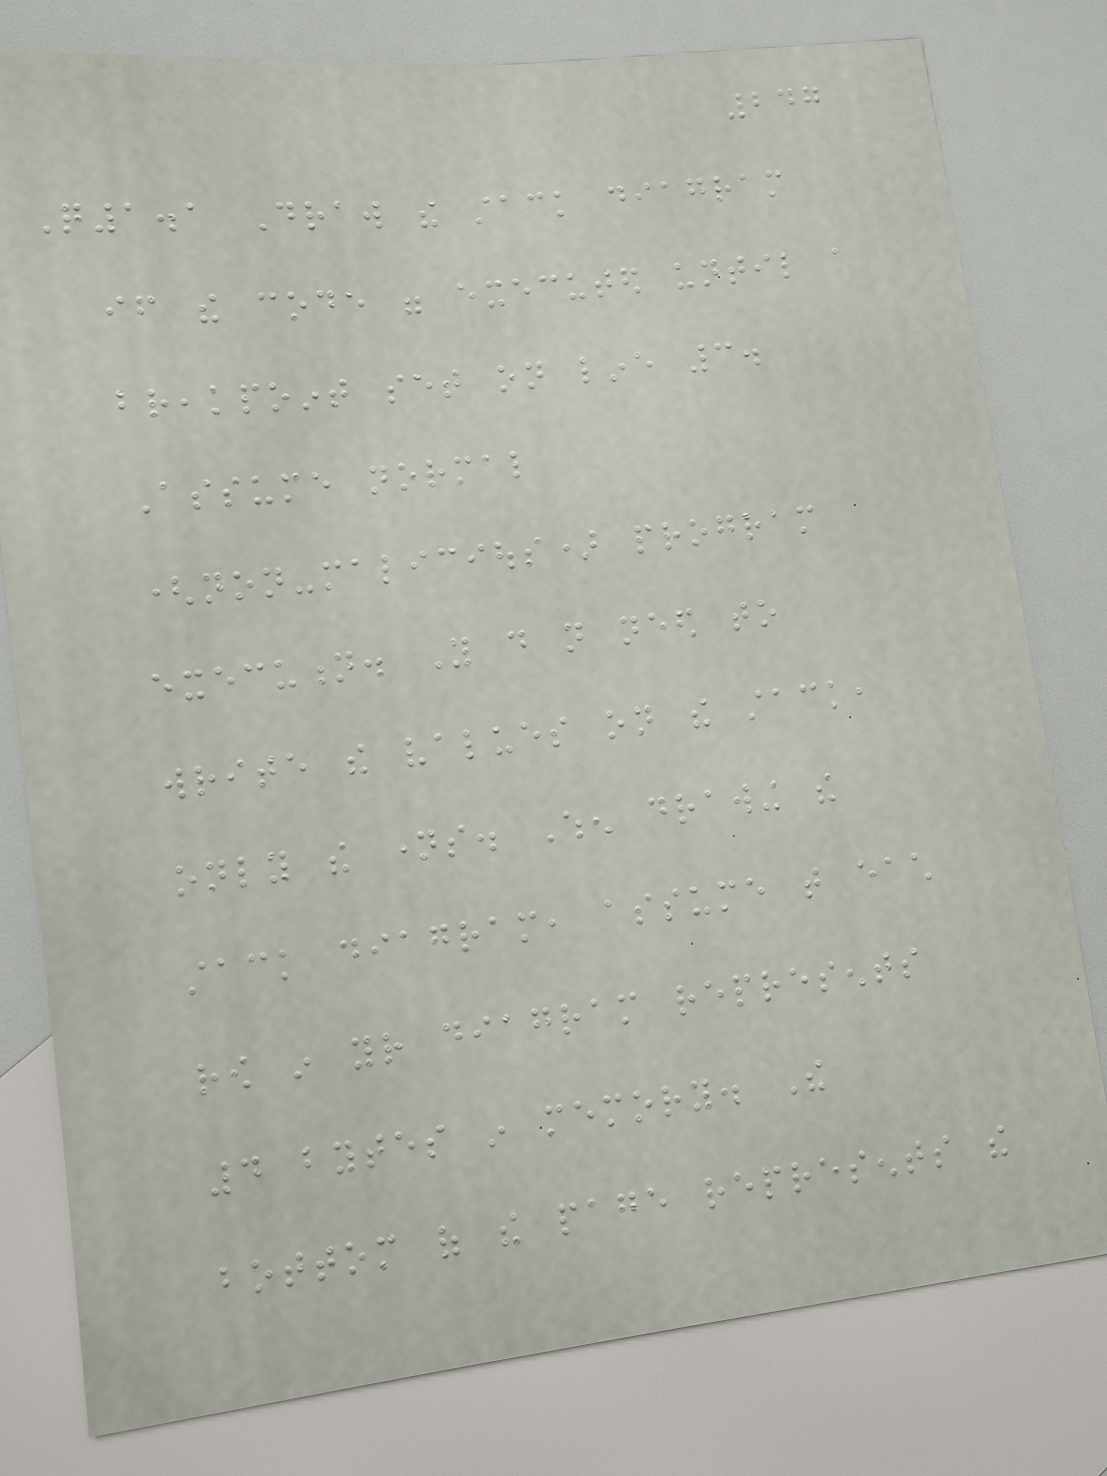247
Q1.1 Draw the stack diagram
if the code were executed until a
breakpoint set on line 3.
Assume normal
(non-malicious) program
execution. You do not need to
write the values on the stack,
only the names. When drawing the
stack diagram, assume that each
row in your diagram represents
4 bytes in memory. The
bottom of the page represents the
